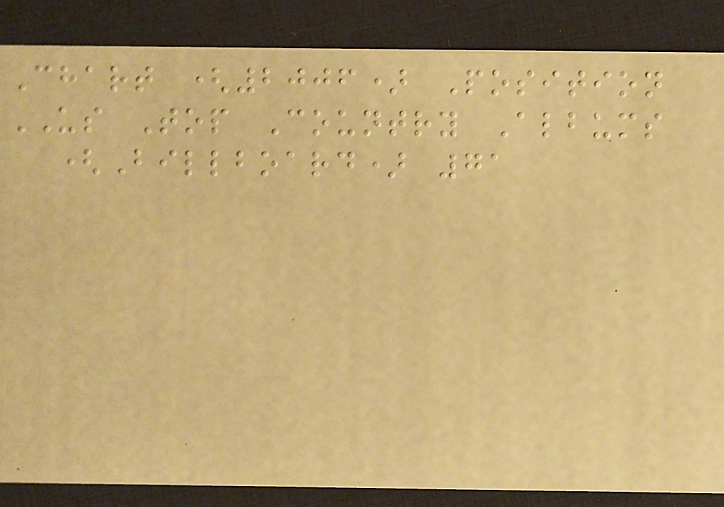Chart (2006) Position
US Top Country Albums
(Billboard) 71
